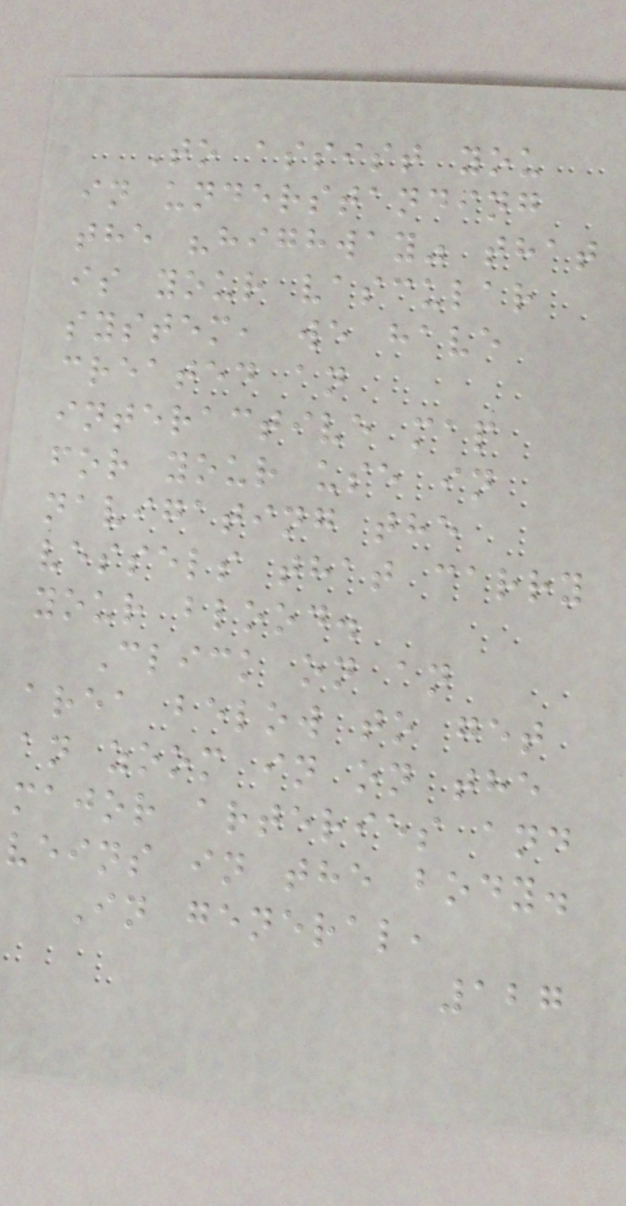To assist you
in understanding
the "highway" that
is your vascular
system, we have
created an
interactive map
for your use in
navigating the
vessels that carry
your blood.
Click on an
area below to get
an zoom in on the
major arteries and
veins in the body.
In general,
127
